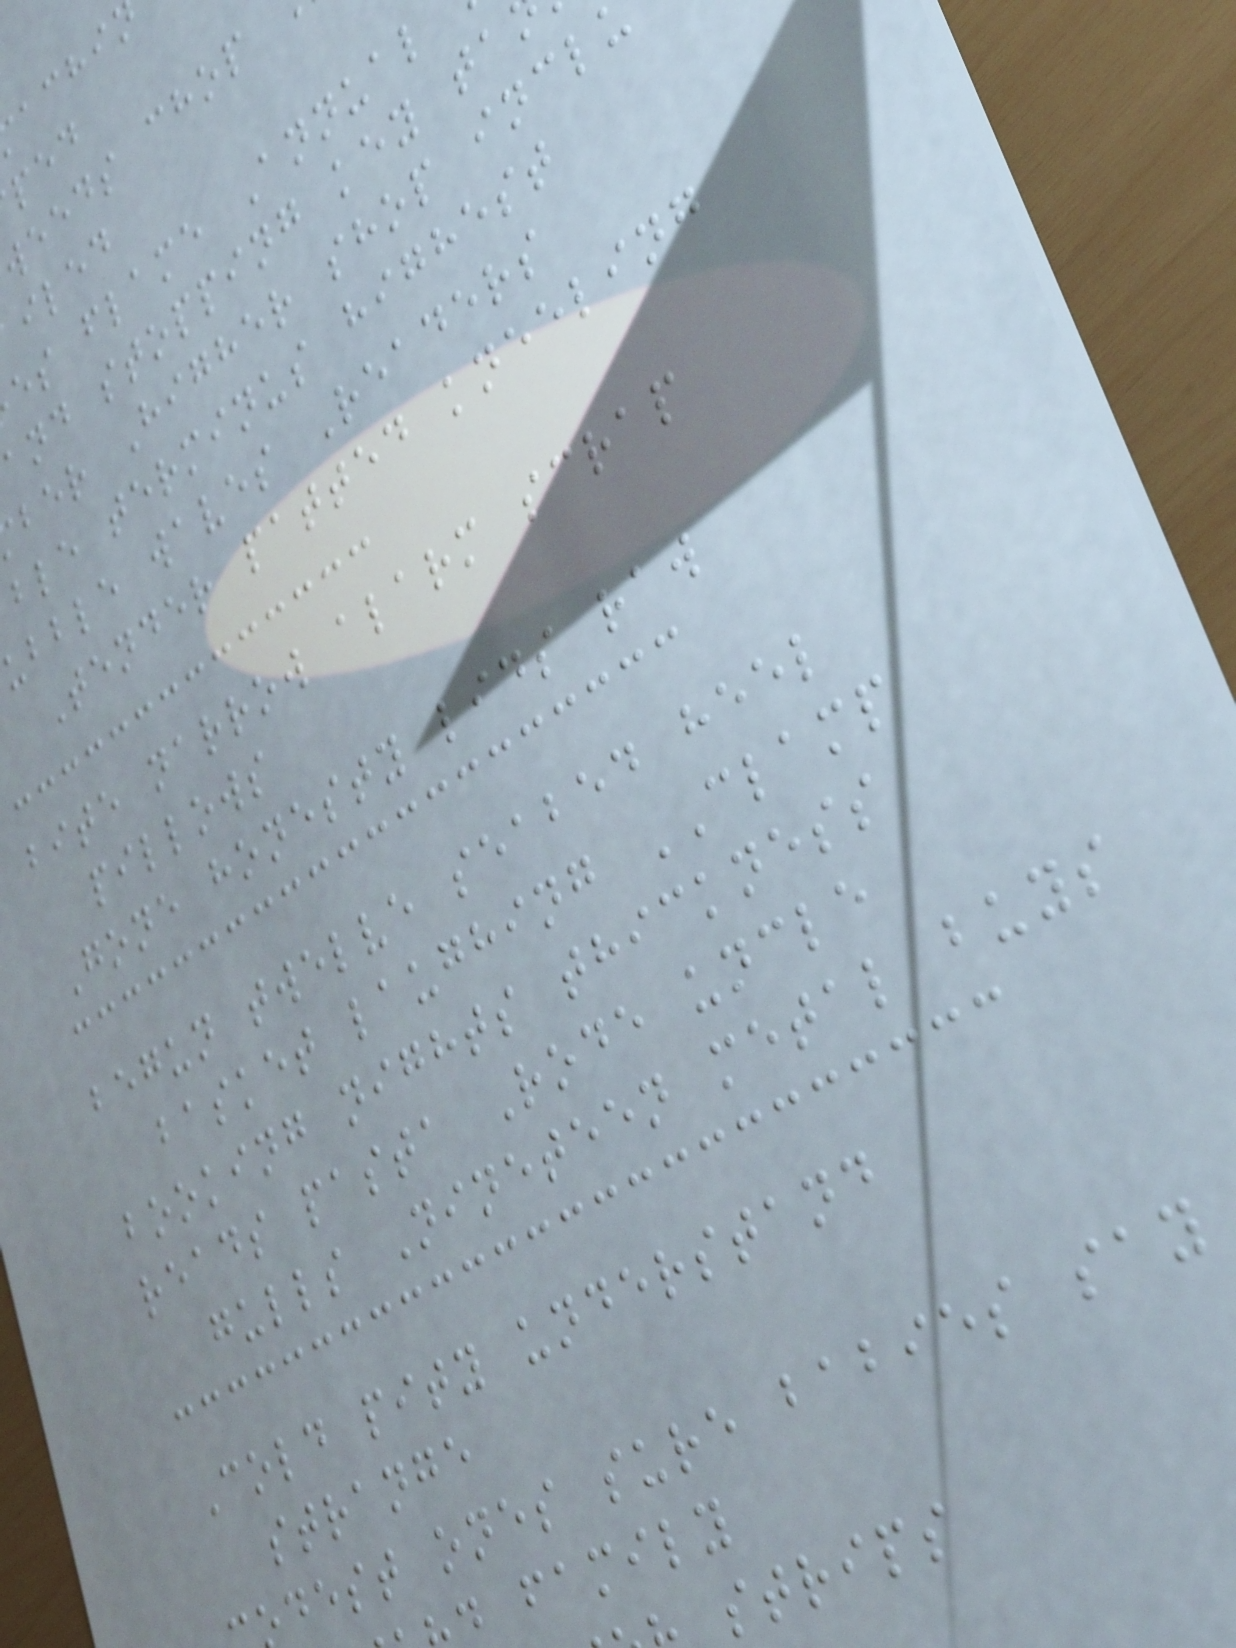weeds chop
iled
es flame Annual
and stopping key ta
ber Higher shop incl
ble terminus highest
ubble waves Readers
Tender patted kneeling
bite narrow alarm scrap
pillows
Gone honesty lids raw
begun twelve seabed heel
basket laughing CLAMP
booking nights thickness
reads pasta Rode uncle
gulls Nineteen metal buys
Cold pity understand
strange
dest ones sure babies say
family
strips
